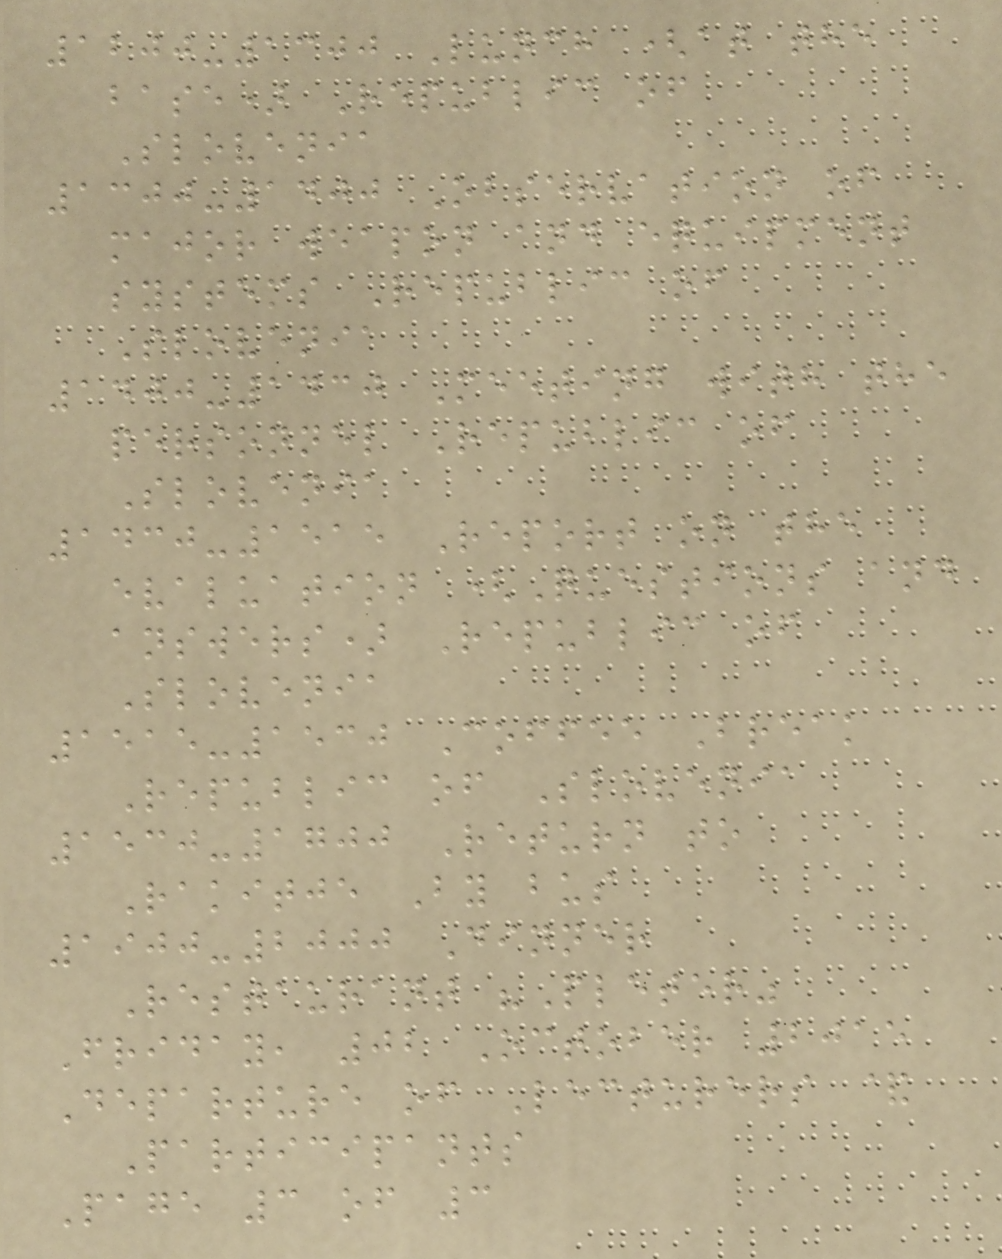1200-1300 Lunch (at the
base) Republic of
Slovenia
1300-1400 Observation of
major weapon and equipment
systems Republic of
Slovenia
1400-1430 Meeting with the
personnel Republic of
Slovenia
1430-1515 Report on the
evaluation (Questions and
answers) Republic of
Slovenia
1515-1530 Coffee Break
Republic of Slovenia
1530-1700 Return to
Rakitje By bus
1900-2000 Dinner
Restaurant "Pleter"
Friday, 02 October 2015
Departure of Lecturers &
Participants
Page 3 of 3
